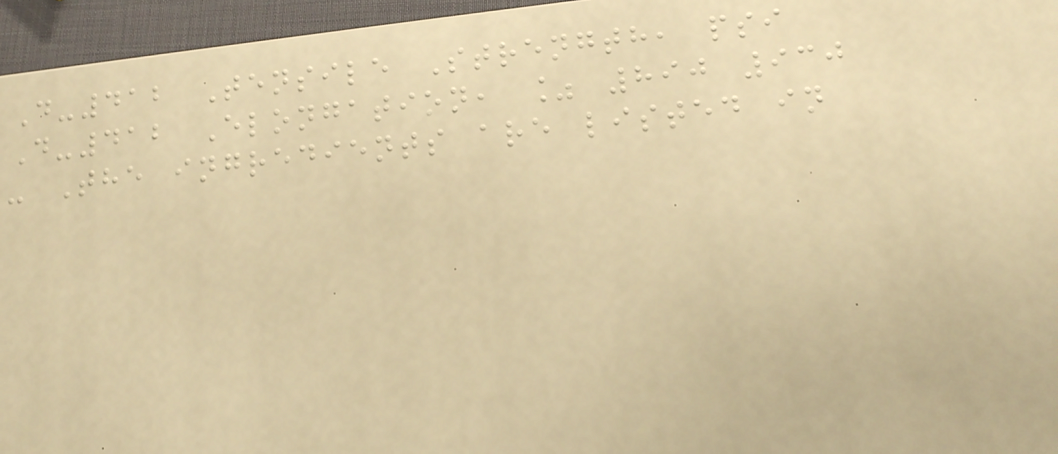D-412 Tensile Strength, psi
D-412 Elongation, % 890 930
- The ingredients are listed in
